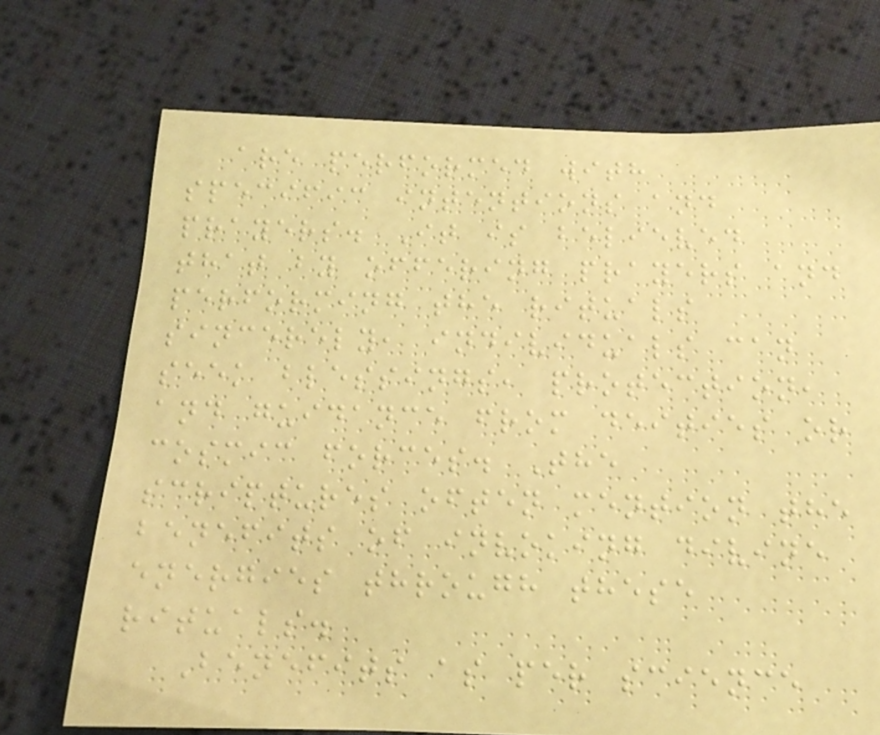are performed with
specific intentions and
prayers. It is believed
that by offering prayers and
performing the rituals
sincerely, individuals can
seek blessings, protection,
and guidance from deities or
cosmic forces. The
scriptures often mention the
benefits of invoking divine
energies through these
rituals.
Benefits as per science
